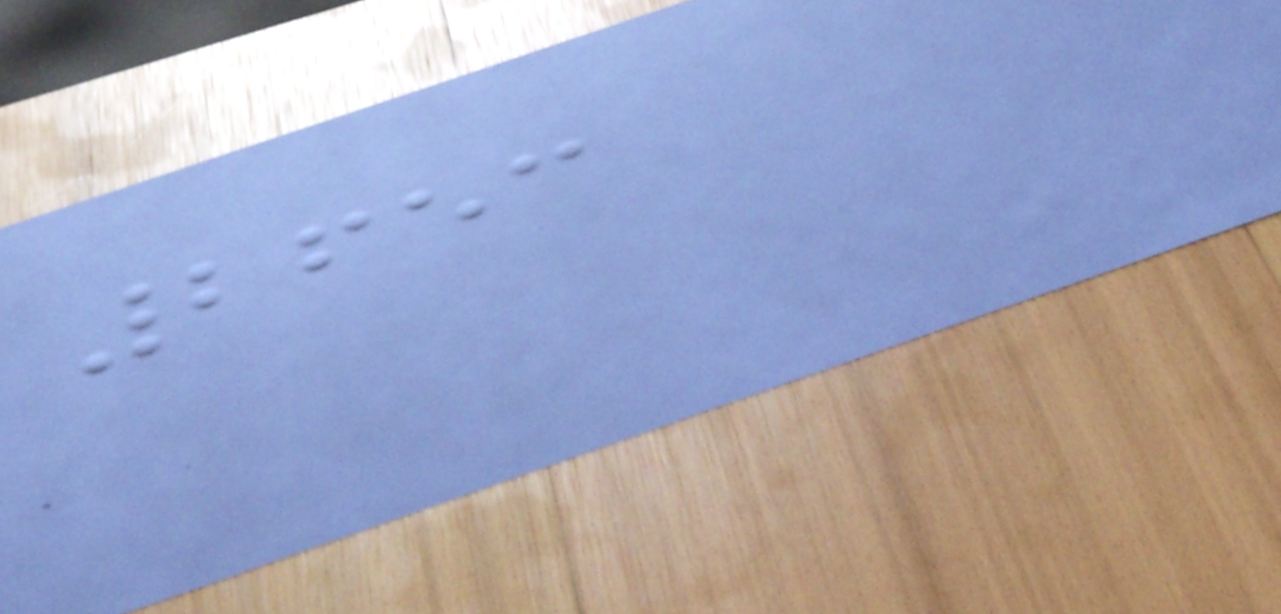2653
